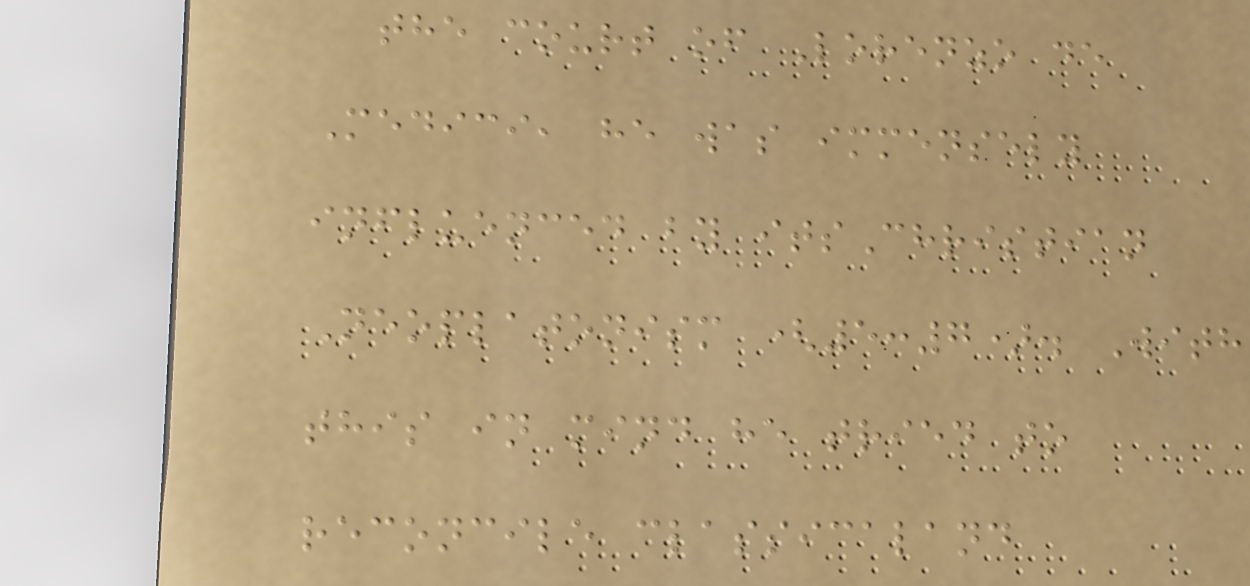the court of Lorenzo de
Medici, he was immensely
influenced by itsChristian
Neoplatonism (5:7). With
this in mind he tried to
reconcile classicaland
